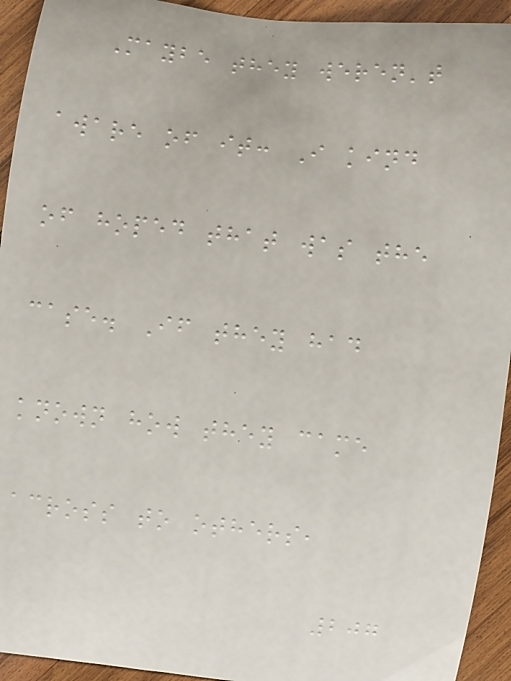Maybe they weren't
aware of it: I kind
of hoped that was the
case. If they had
known how they came
across to others,
207
